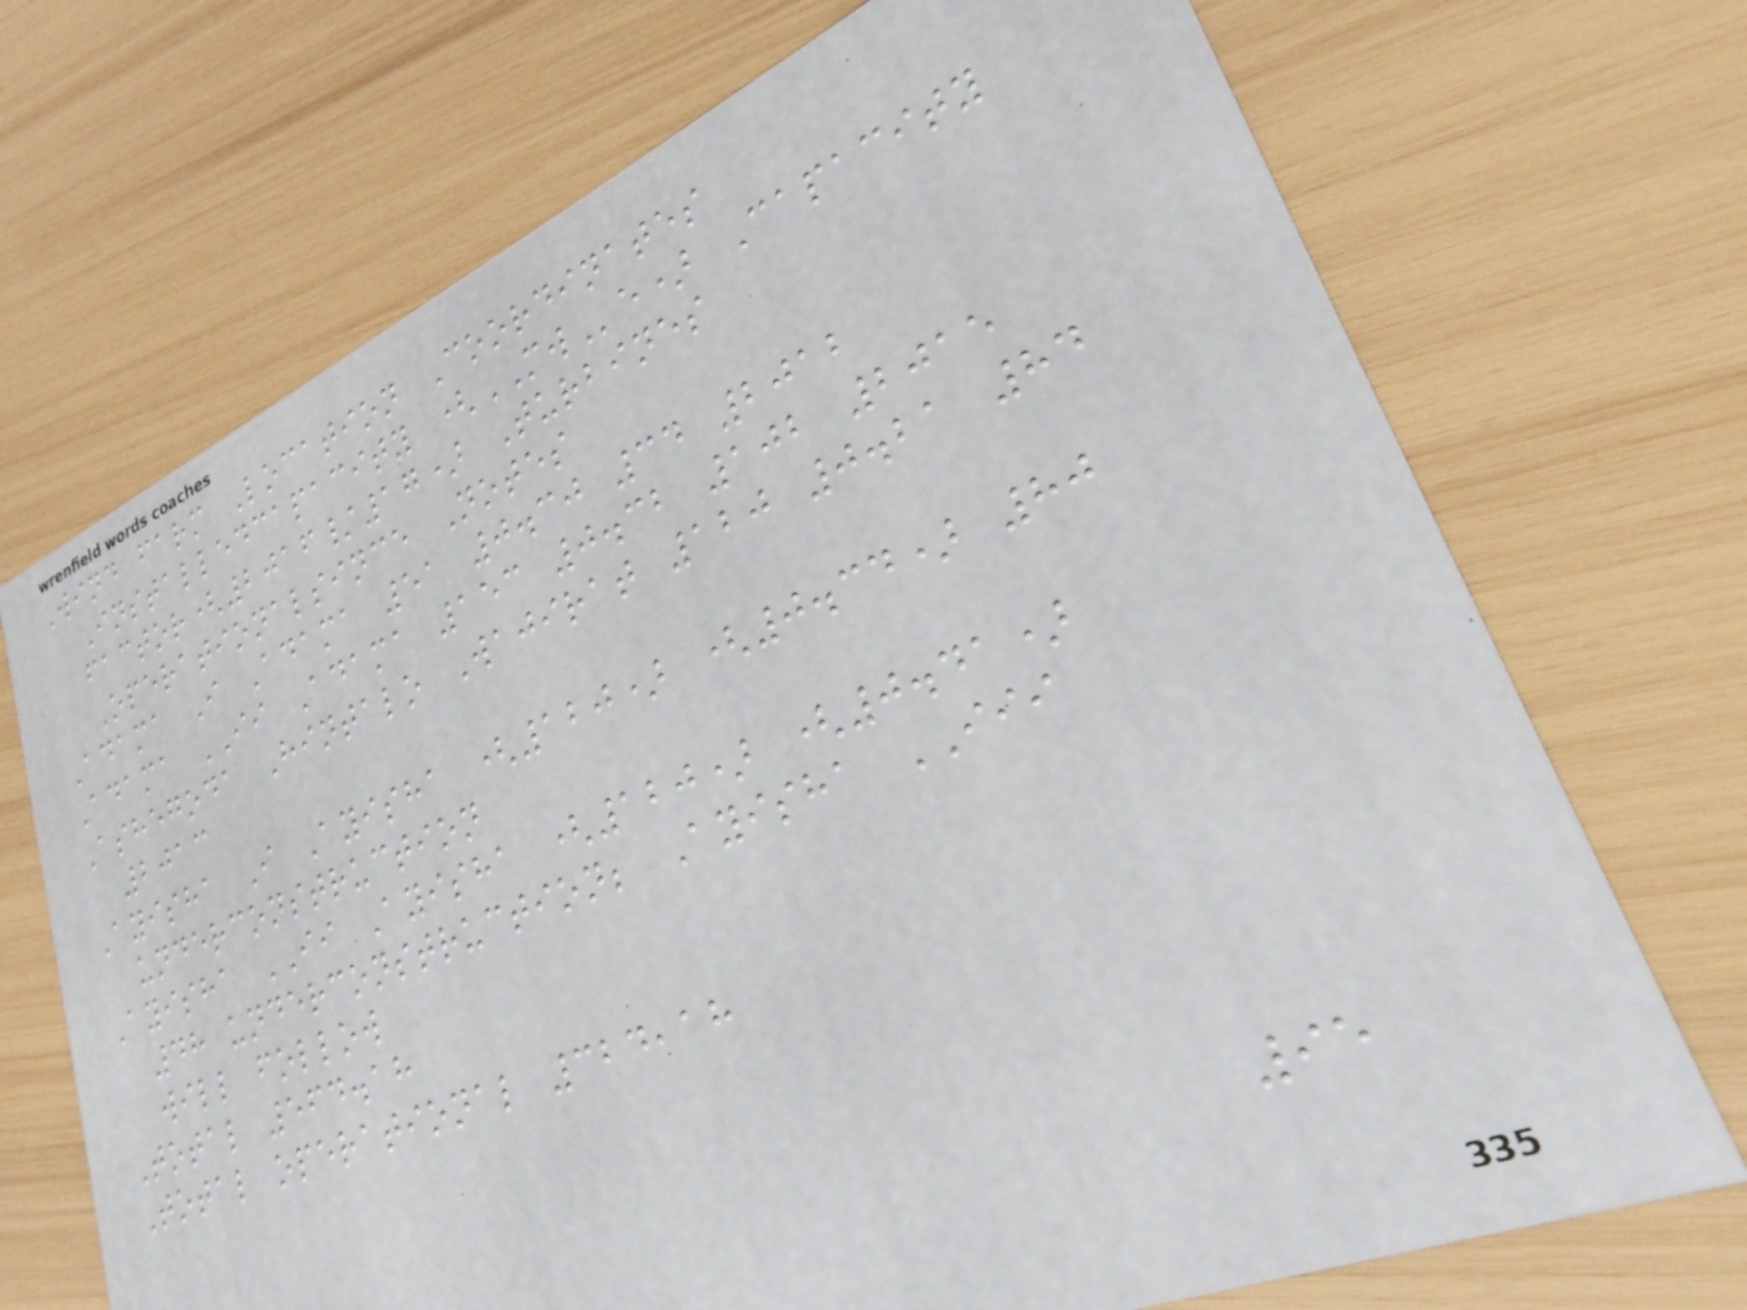Wind farm Location Coordinates
Installedcapacity (MWe) Capacity
factor(2016/17) Turbines
Operationalsince Notes
Adama I Adama 51 0.30 34 2012
Adama II Adama 153 0.32 102 2015
Ashegoda Hintalo Wajirat 120 0.21 84
2013
Ayisha I Ayisha (120) (0.34) 80
underconstruction
Ayisha II Ayisha (120) (0.41)
48 underconstruction; Ayisha III
will follow
Total 564.18
Total operational 324,18
95
